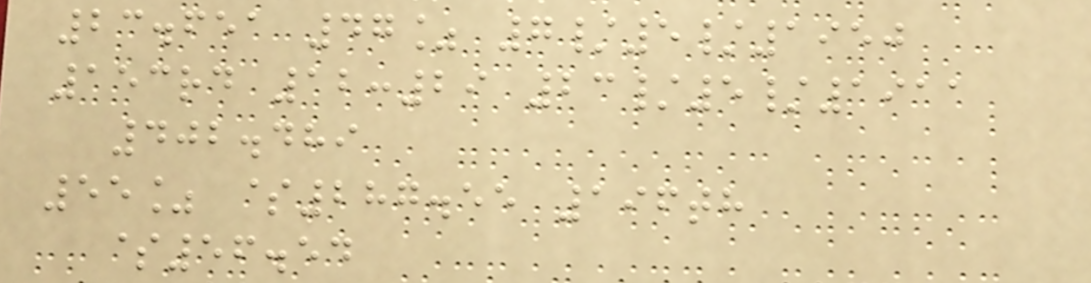23.651 47% 7/5/1950
153rd 12:29 23/5/1911
402.489
55% $287.55 196th
$56.54
